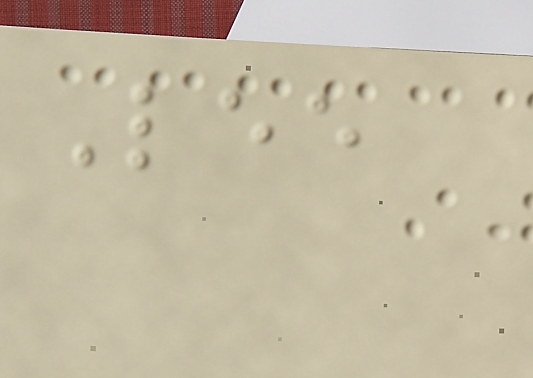Lee
